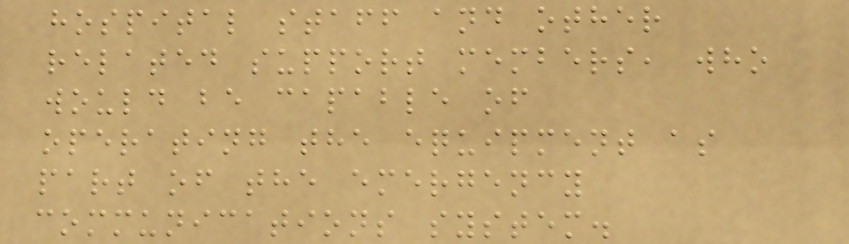hospital staff and other
related support members, who
would be capable of
operating the equipment as
part of the emergency
communications system.
